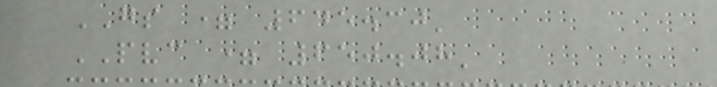GS = 645.30'
PVC = 650.08'
